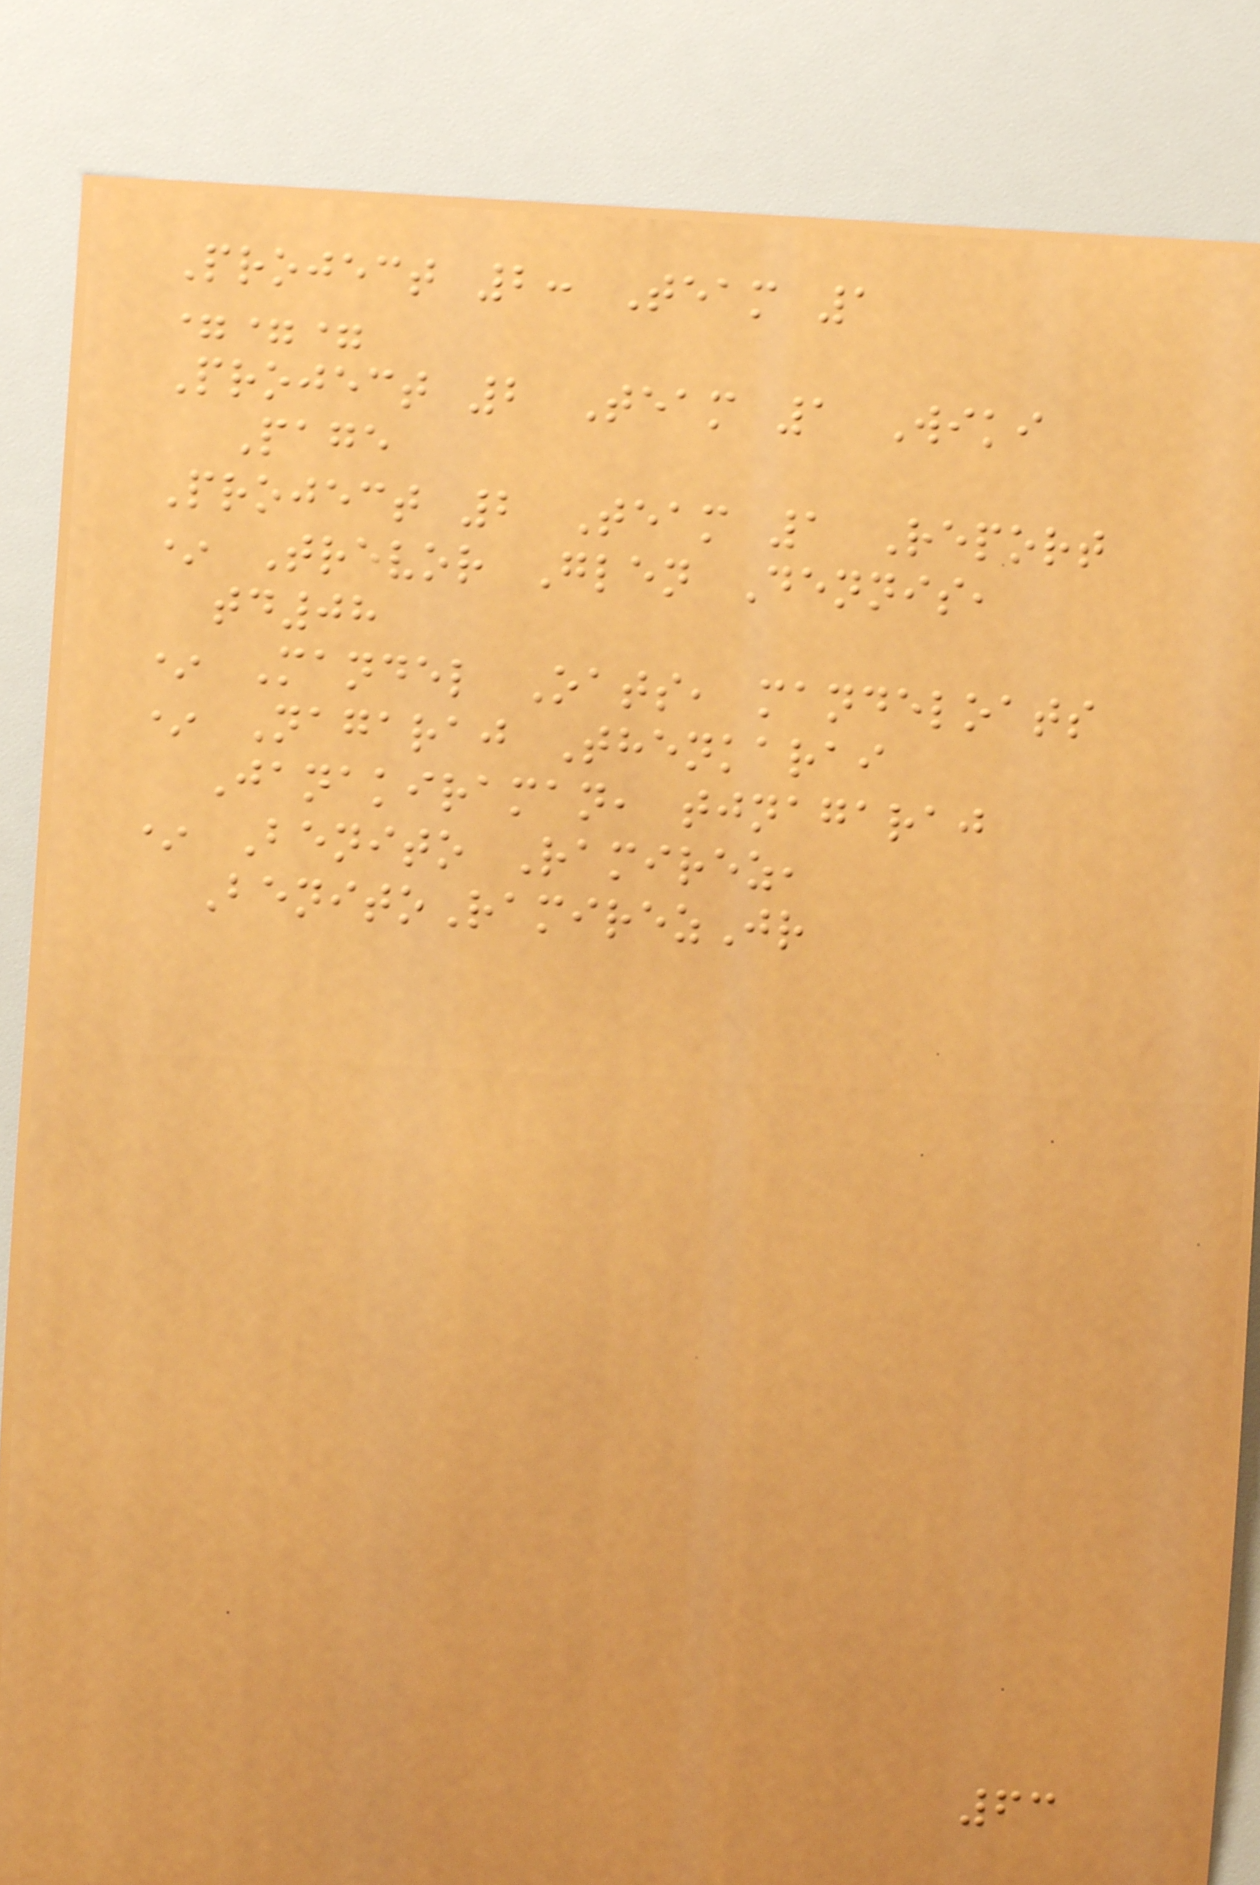Project 2: Team 1
===
Project 2 Team 1 Wiki
Page
Project 2 Team 1 Report
* Trevor Glen Dennis,
td08
* Mandel Oats, mandeloats
* Nagaraj Thenkarai
Janakiraman, tjnagaraj
* Benito Ramirez,
BenitoRamirezJr
63
